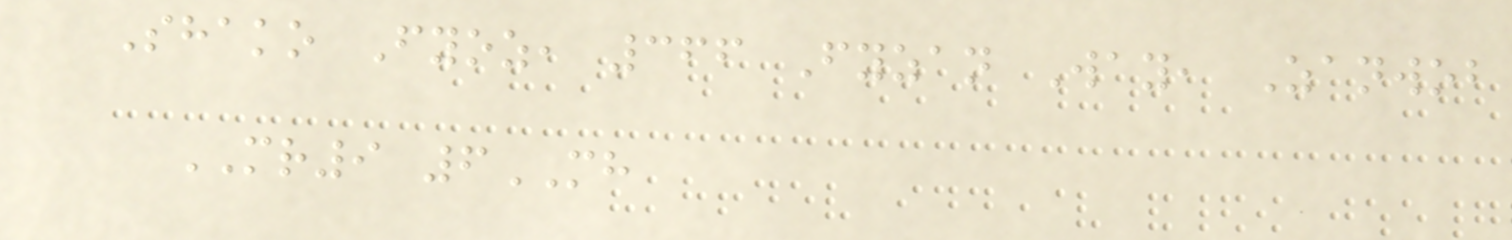Shako Fyoz, 366 Fyzan Way, Zanwob
MR9 6MH
